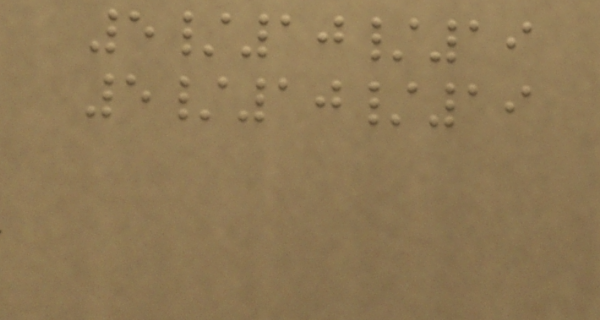5/10/19
5/10/19
